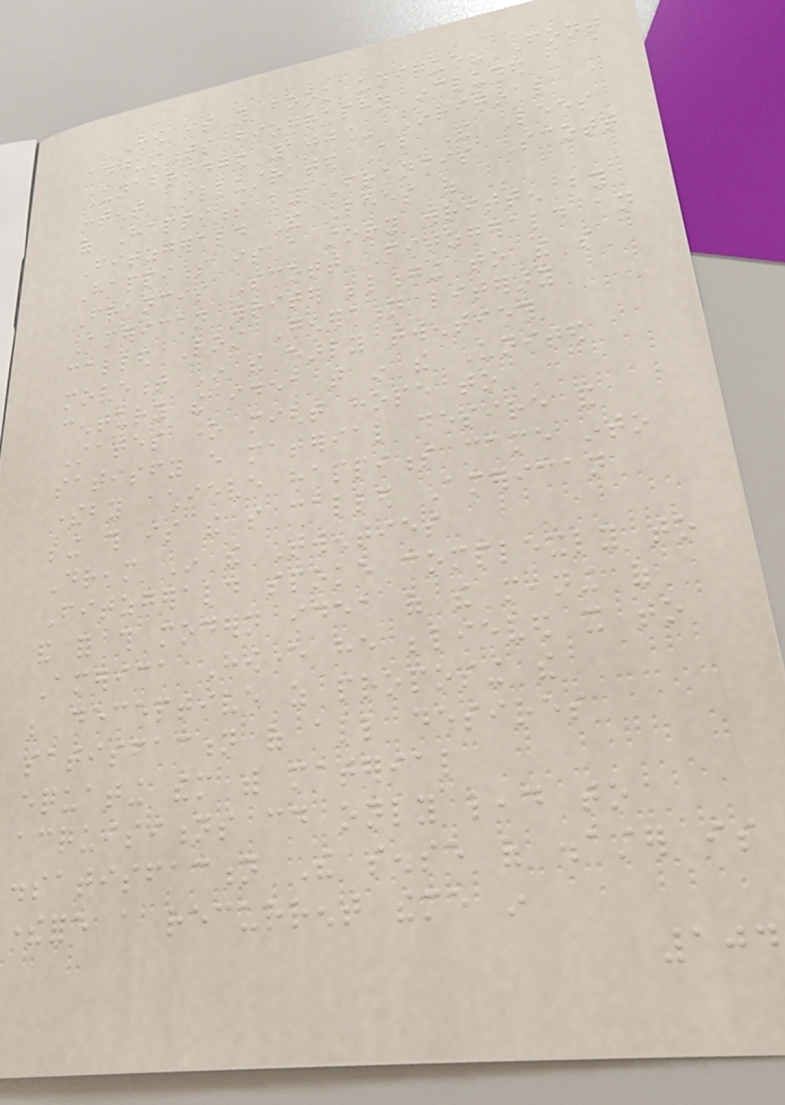How is this book unique? Font
adjustments biography included
Unabridged 100% Original
content Illustrated About The Lees
of Happiness by Francis Scott
Fitzgerald The Lees of
Happiness is a story written by
Francis Scott Fitzgerald an
American writer belonging to the so
called Lost Generation literary
movement In the early twentieth
century the idea that in the United
States one might hope to
satisfy every material desire and
thereby achieve happiness came into
being this is the so called American
Dream In the Twenties
Fitzgerald spoke complexly to
and for this modern idea of the meaning of
America However he believed it to
be deceptive as proposing the
satisfaction of all desires
equating them with material
acquisitions could only lead to
dissatisfaction The sense of disaster is
therefore a recurrent theme in
104
